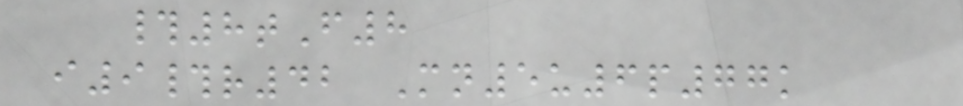#8tF8
i9#r42 Mn5u6p77k
